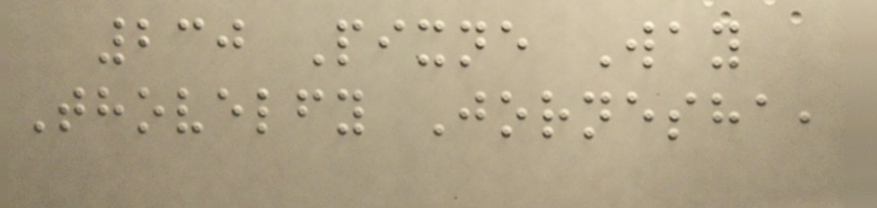230 Pixne Way
Thovelfy Jornesha,
